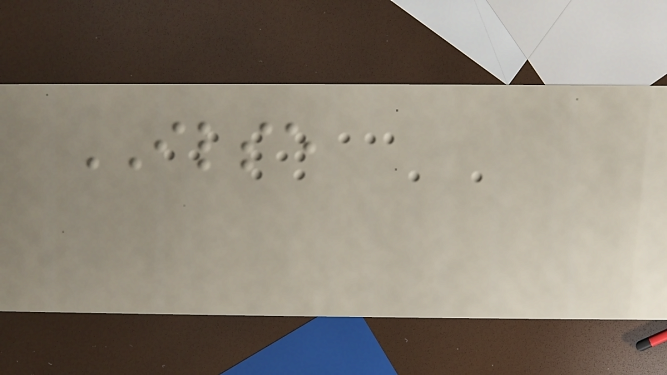ILSE
